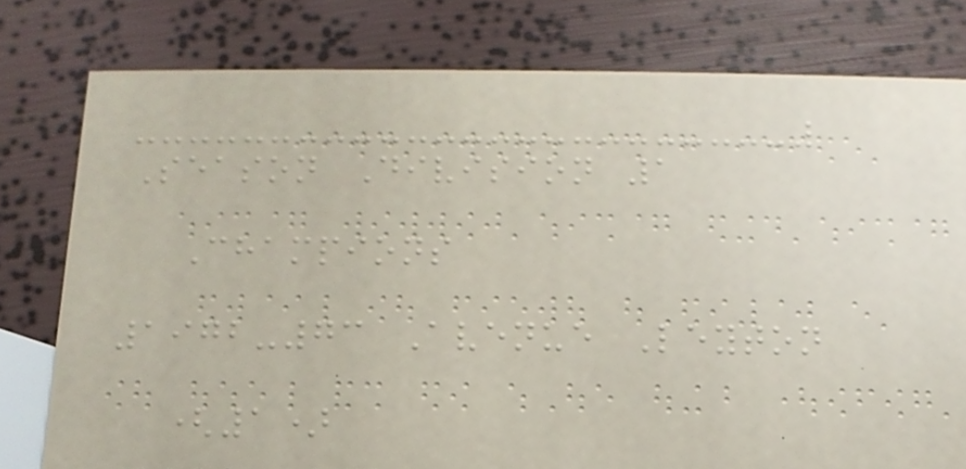Season Division 1
Champions
1972-73 Avenue Leyton
(1)
